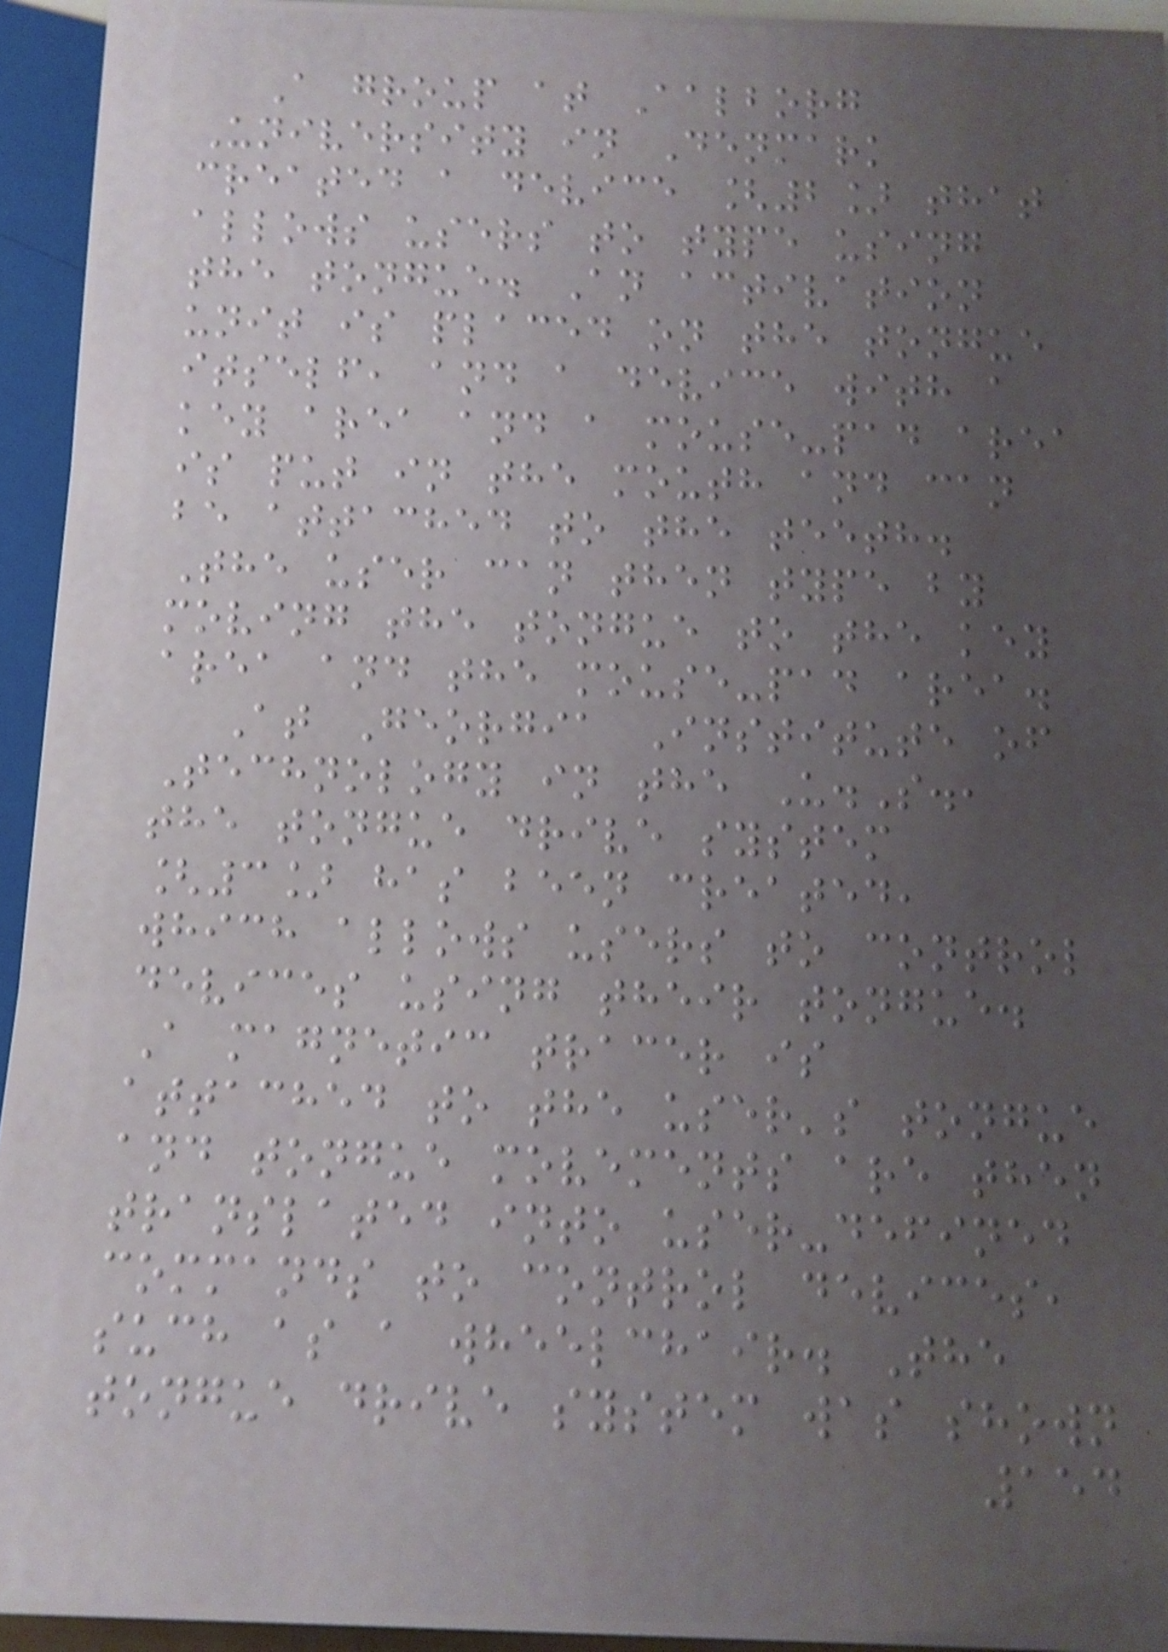A group at Aalborg
University in Denmark
created a device [2] that
allows users to type using
the tongue. An activation
unit is placed on the tongue
itself, and a device with a
key area and a mouse-pad area
is put in the mouth and can
be attached to the teeth.
The user can then type by
moving the tongue to the key
area and the mouse-pad area.
At Georgia Institute of
Technology in the U.S.,
the tongue drive system
[3] has been created,
which allows users to control
devices using their tongue.
A magnetic tracer is
attached to the user's tongue
and tongue movements are then
translated into user-defined
commands to control devices,
such as a wheelchair. The
tongue drive system was shown
154
